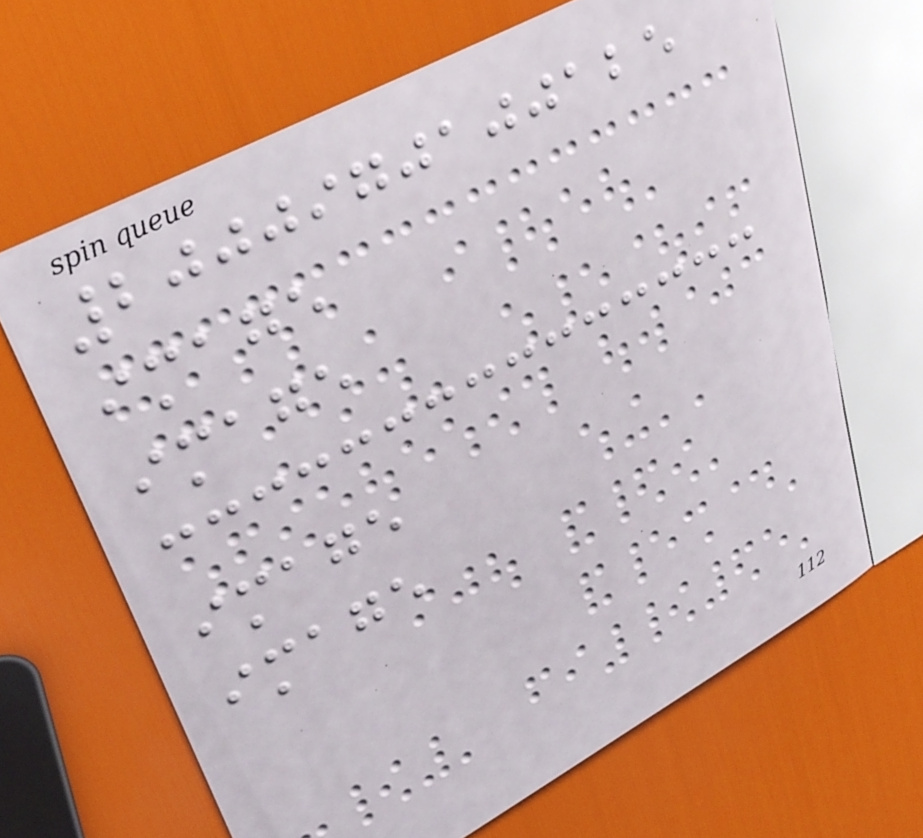2000970100125
image
image
image
image
